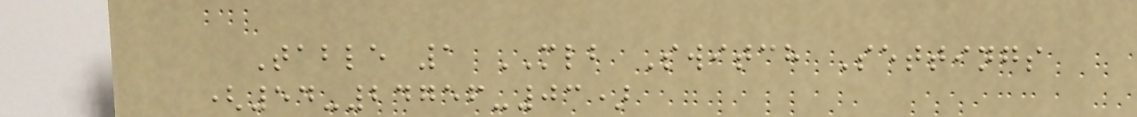Table 1 MLB Switch Settings
(54-24756-03)
